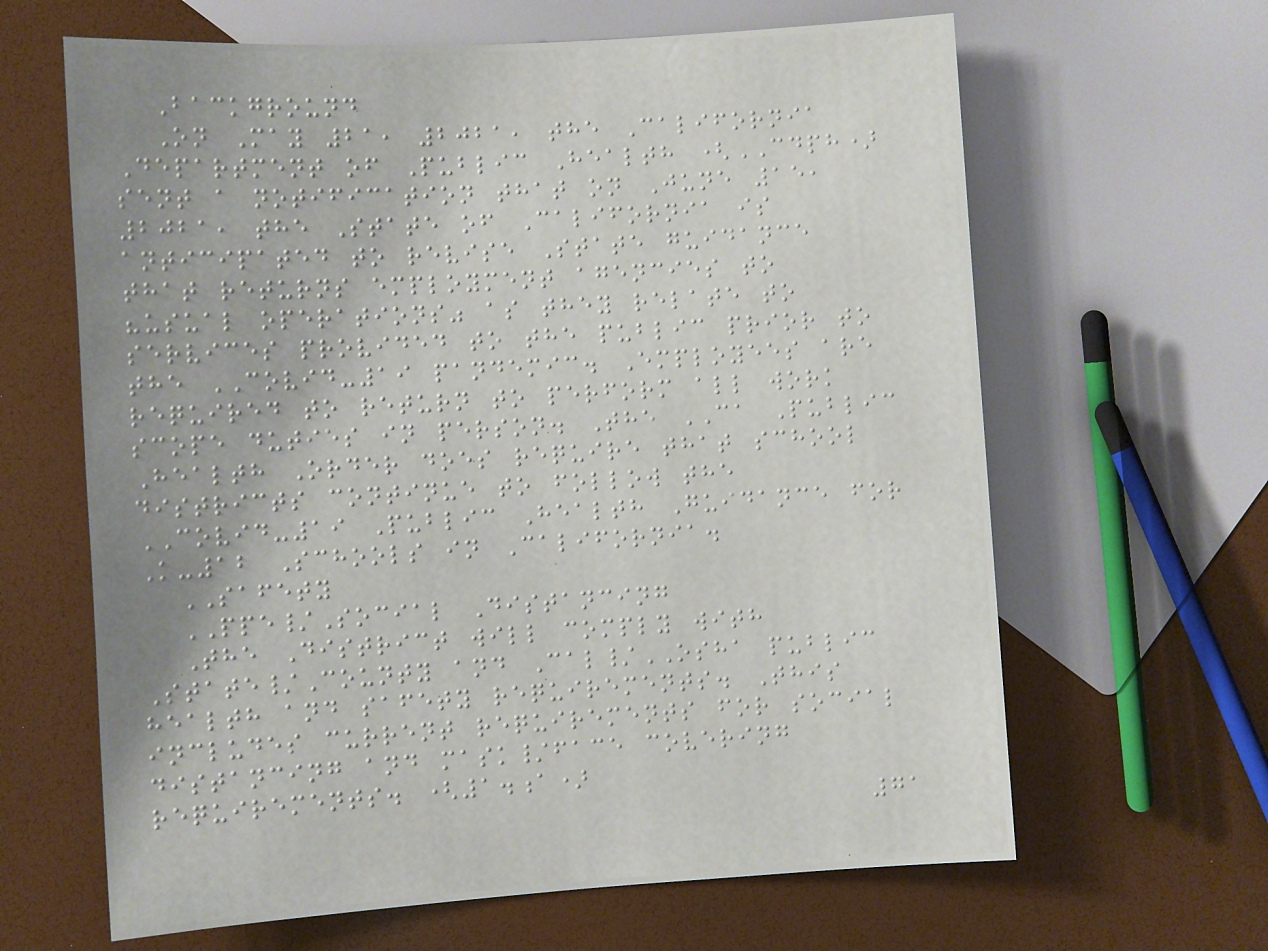Background
On May 21, 2021, the California
Department of Public Health (CDPH)
sent a notification that on June 15,
2021, the State of California is
anticipated to revise State guidance
that returns employment agencies to
"usual operations" as they relate to
services provided to the public prior to
the COVID-19 pandemic. Employees are
required to return to perform all work
scope duties in person. The CA Public
Health Order does require that school
districts continue to follow the
COVID-19 Public Health Guidance for
K-12 Schools in California.
SAFETY
PPE/Social Distancing
The District will comply with
State/County and Cal/OSHA public
health and safety requirements. This
includes current requirements for social
distancing and mask/face covering
requirements. (1.a)
71
